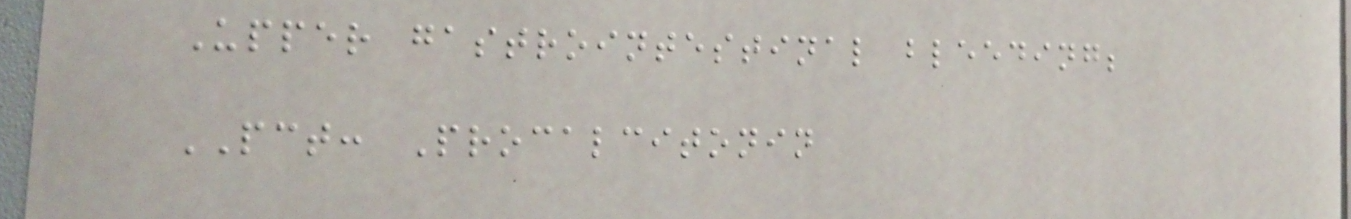Upper gastrointestinal bleeding;
PCT: Procalcitonin
